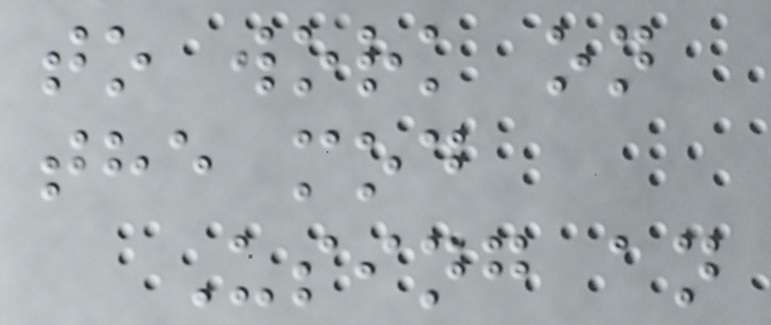to work on
the mod
Using an
